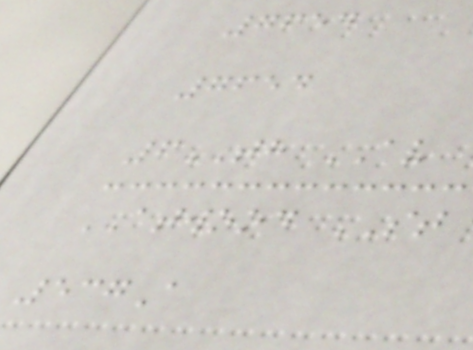7654
7654
6TH AV
ATWOOD ST
537A
